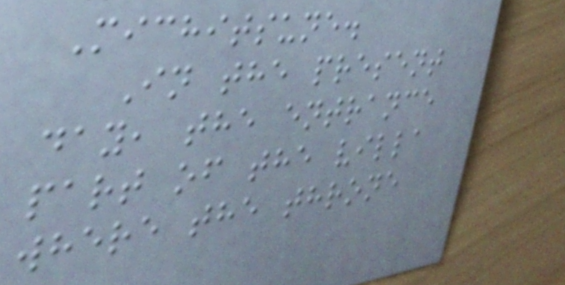Michitsune.
In the present
day, the entrance
part of the villa
where the throne
